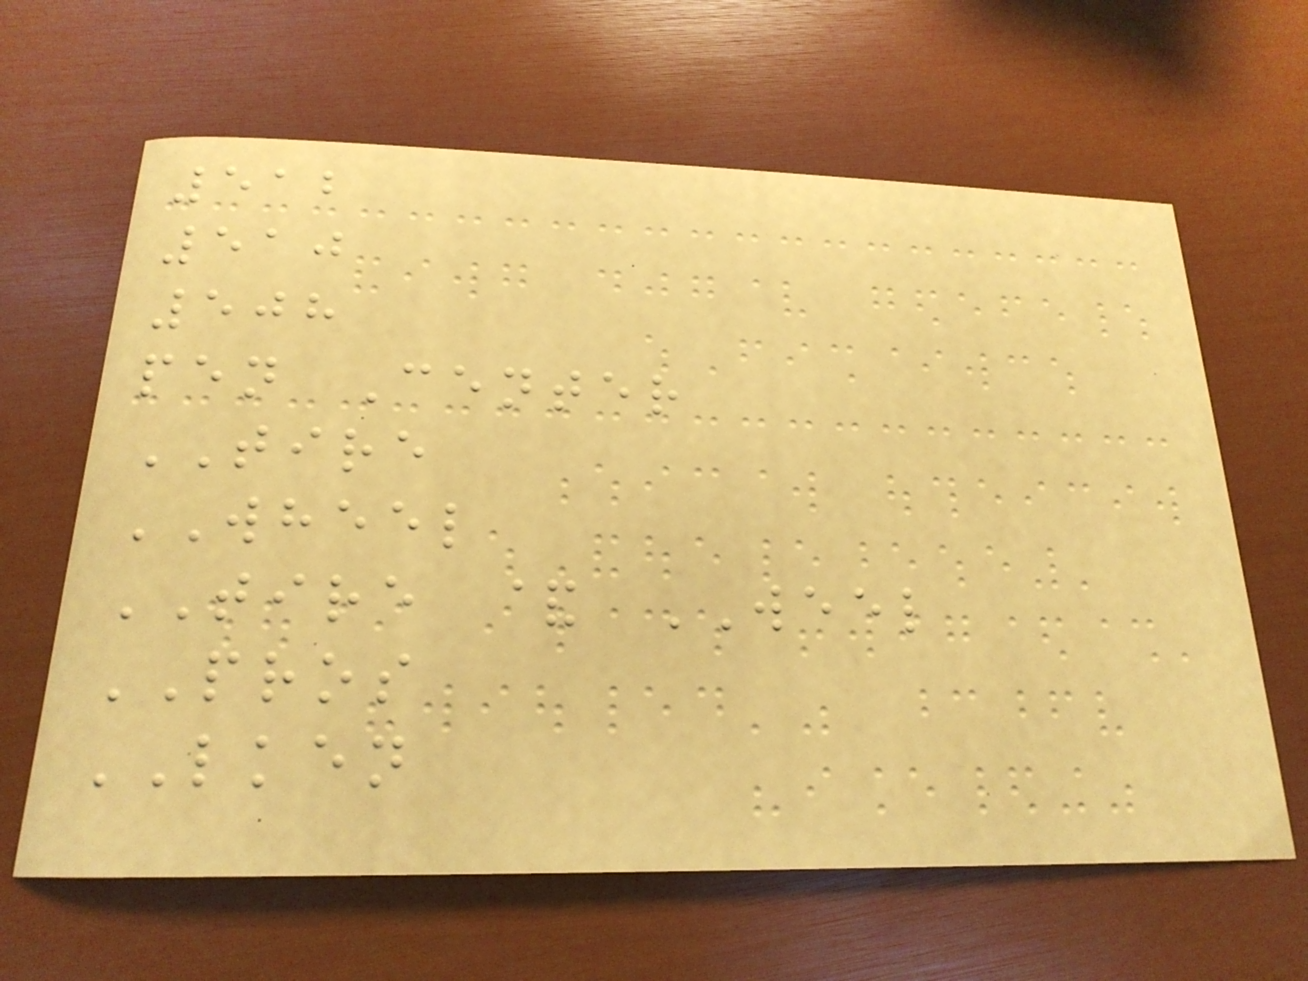512
510
508
pen Center
TIRE
WHEEL
TIRE & WEEL
PROS
LKEN
